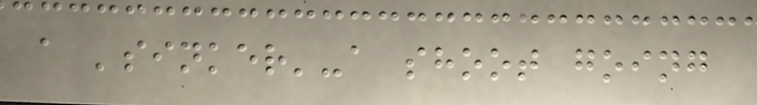a 'sinker'-a shoot going
